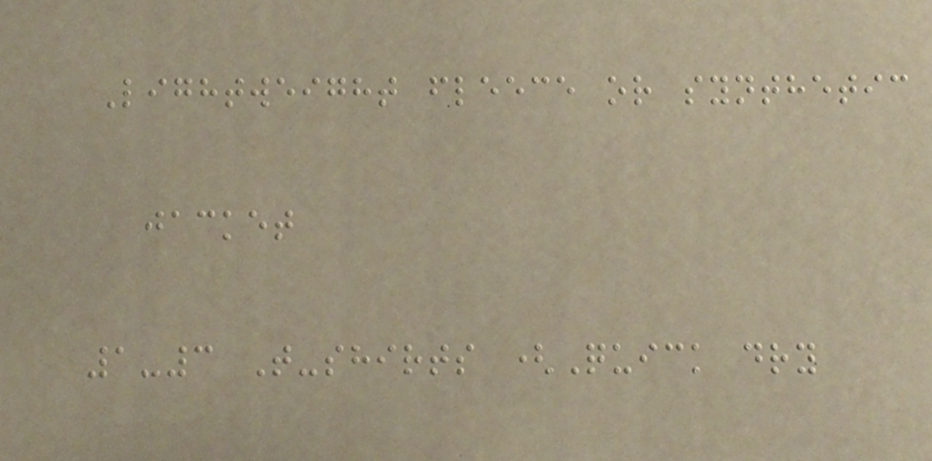Lightweight fleece or synthetic
jacket
1-3 T-shirts (Quick dry
